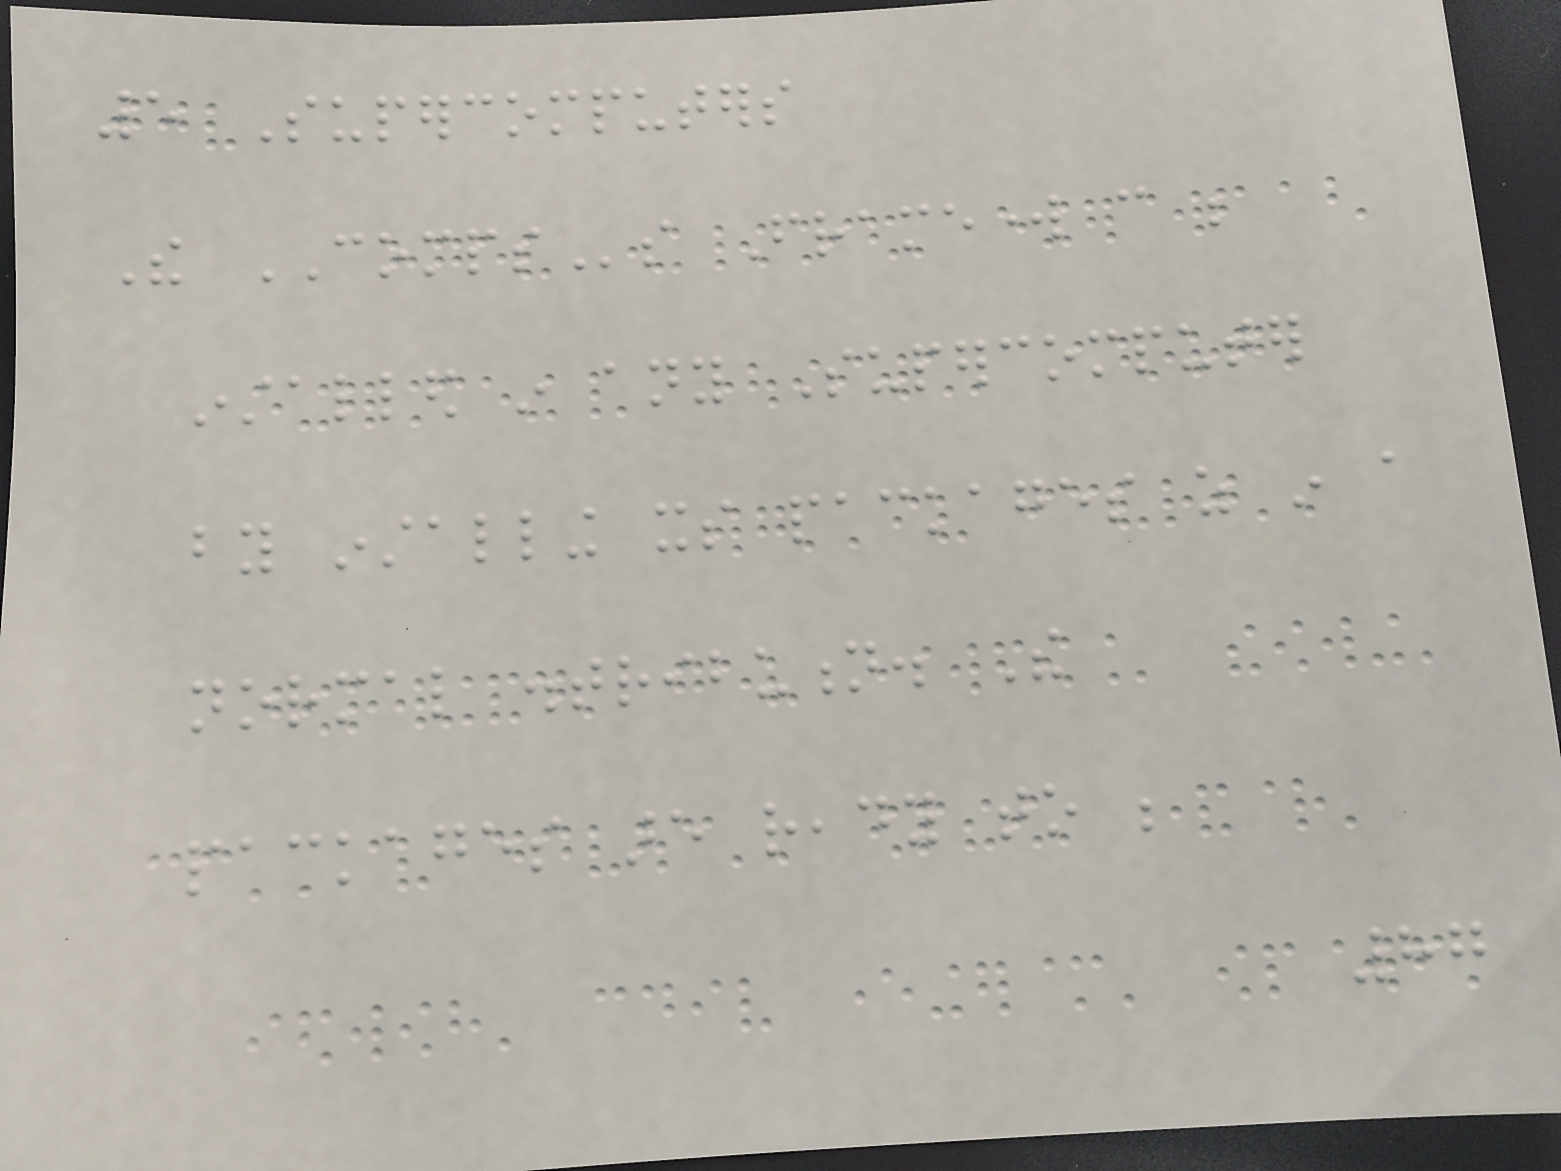5 Supercomputers
The COMPSs Framework can be
installed in any Supercomputer
by installing its packages as in a
normal distribution. The
packages are ready to be
87
